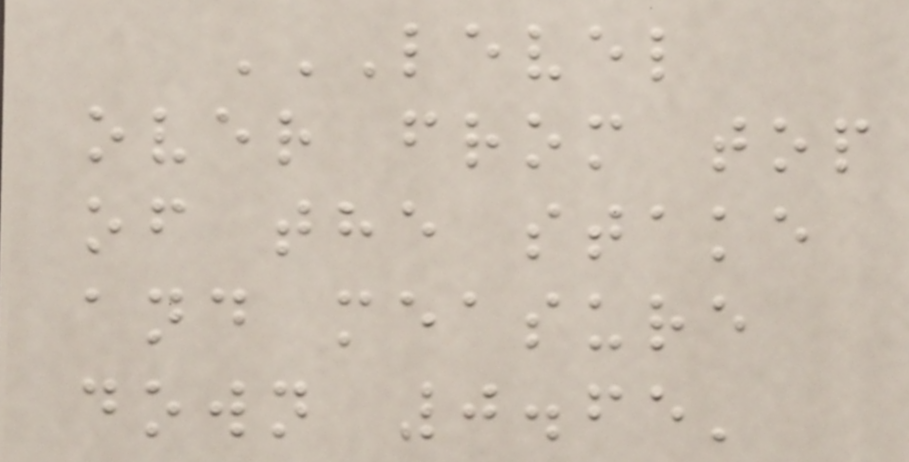LEVEL
OVER FROM TOP
OF THE STAKE
AND MEASURE
DOWN 0.65'
